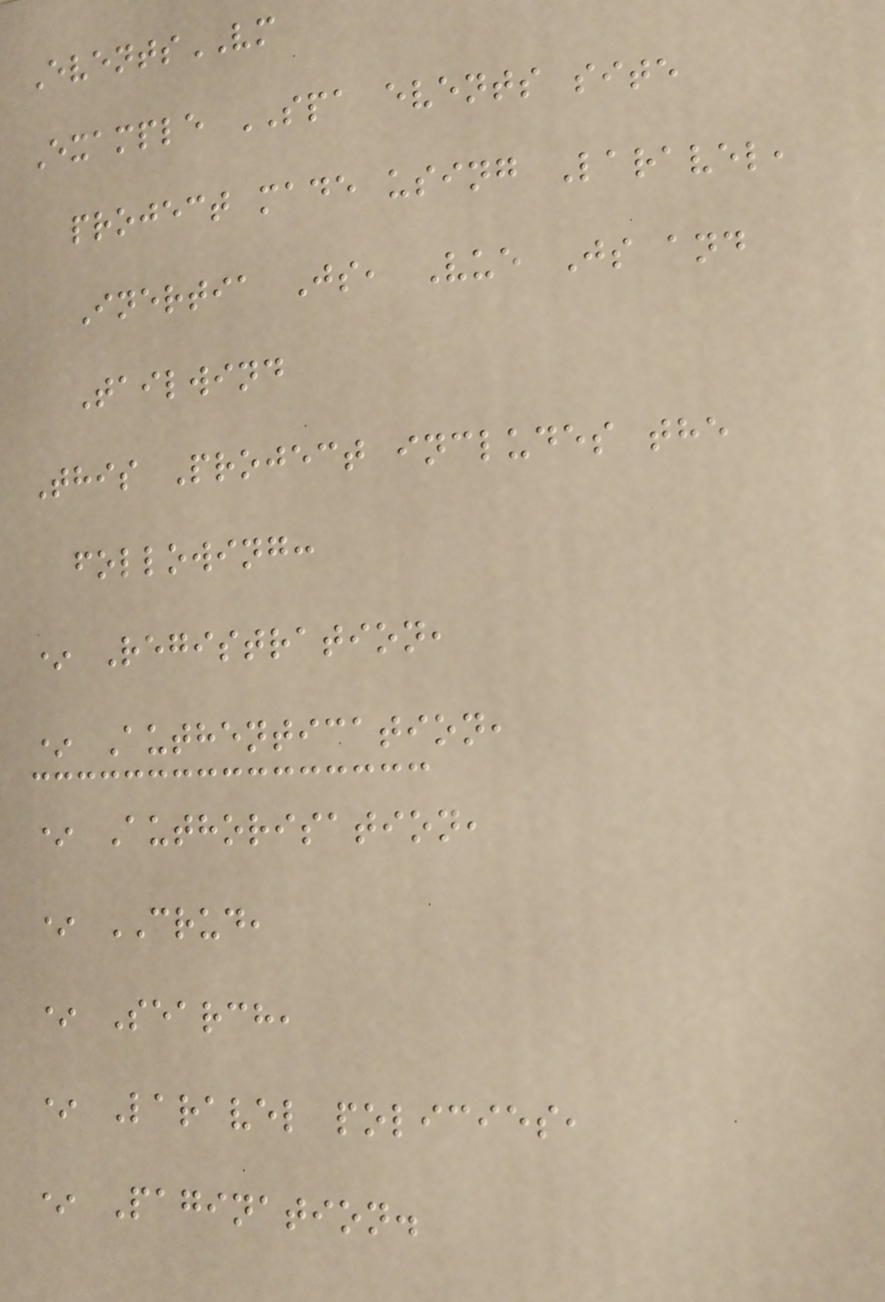EventsVM
Example SPA events site
project made using Laravel,
Inertia Js, Vue Js and
Tailwind
This Project includes the
following:
* Registration,
* Authentication,
* Authorisation,
* CRUD,
* Search,
* Laravel policies,
* Pagination.
